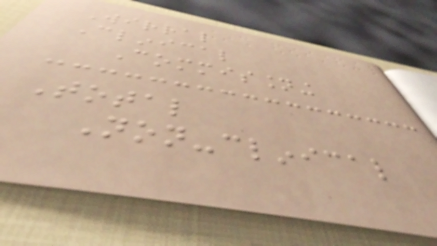Wirral
Clinical
Commissioning
Total
Non-clinical
